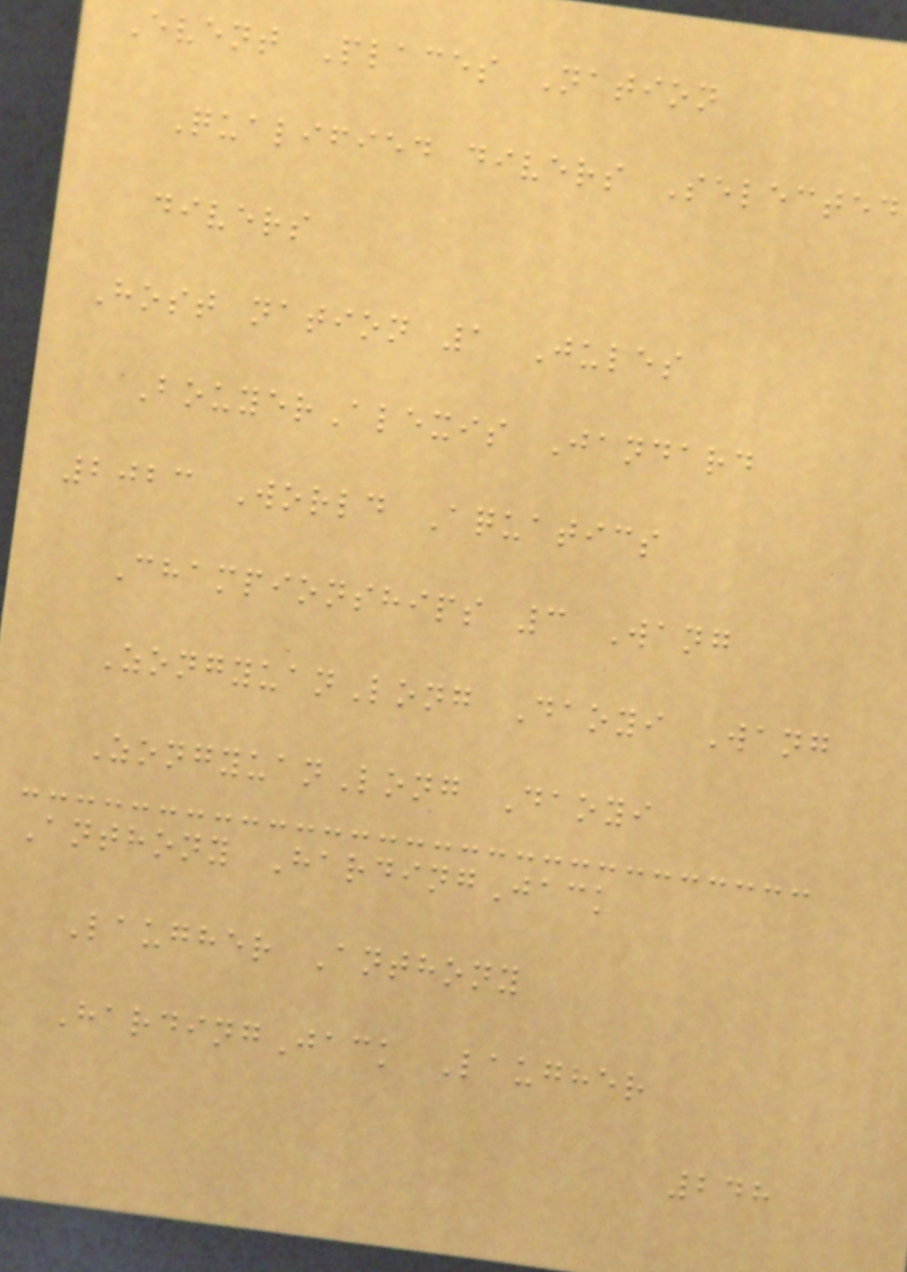Event Places Nation
Qualified divers Selected
divers
Host nation 1 Jules
BouyerAlexis Jandard
2023 World Aquatics
Championships 3 Wang
ZongyuanLong Daoyi Wang
ZongyuanLong Daoyi
Anthony HardingJack
Laugher Anthony
HardingJack Laugher
248
